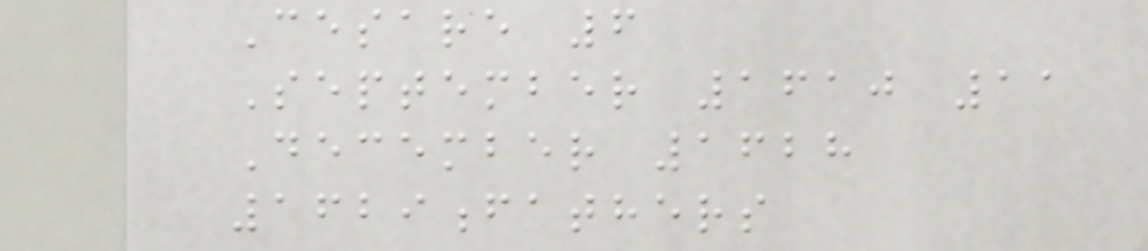Cesare 6
September 1610 11
December 1628
1629fathers
